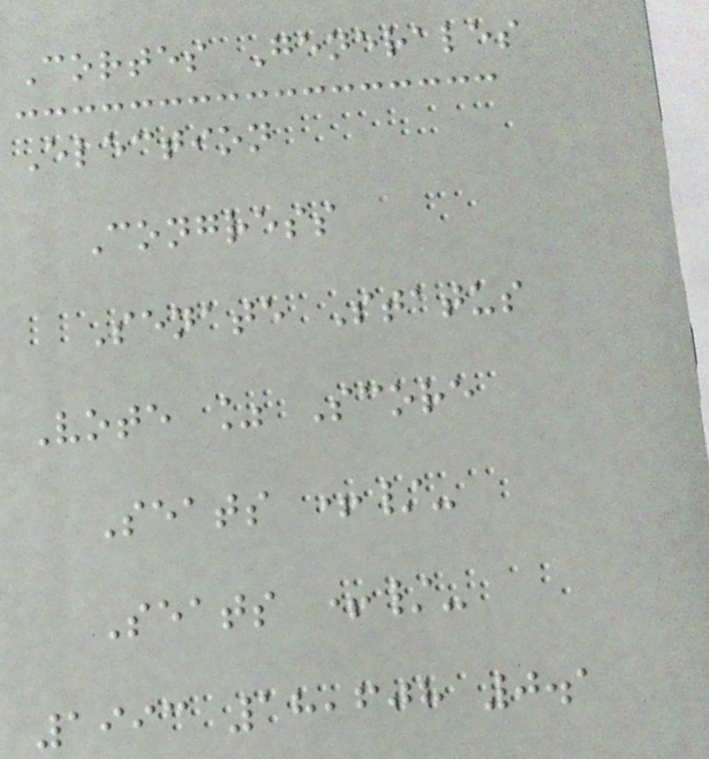Cortes Generales
Election
Congress
Senate Status
Vote % Score
Seats +/-
Seats +/-
1993 18,608 0.1
